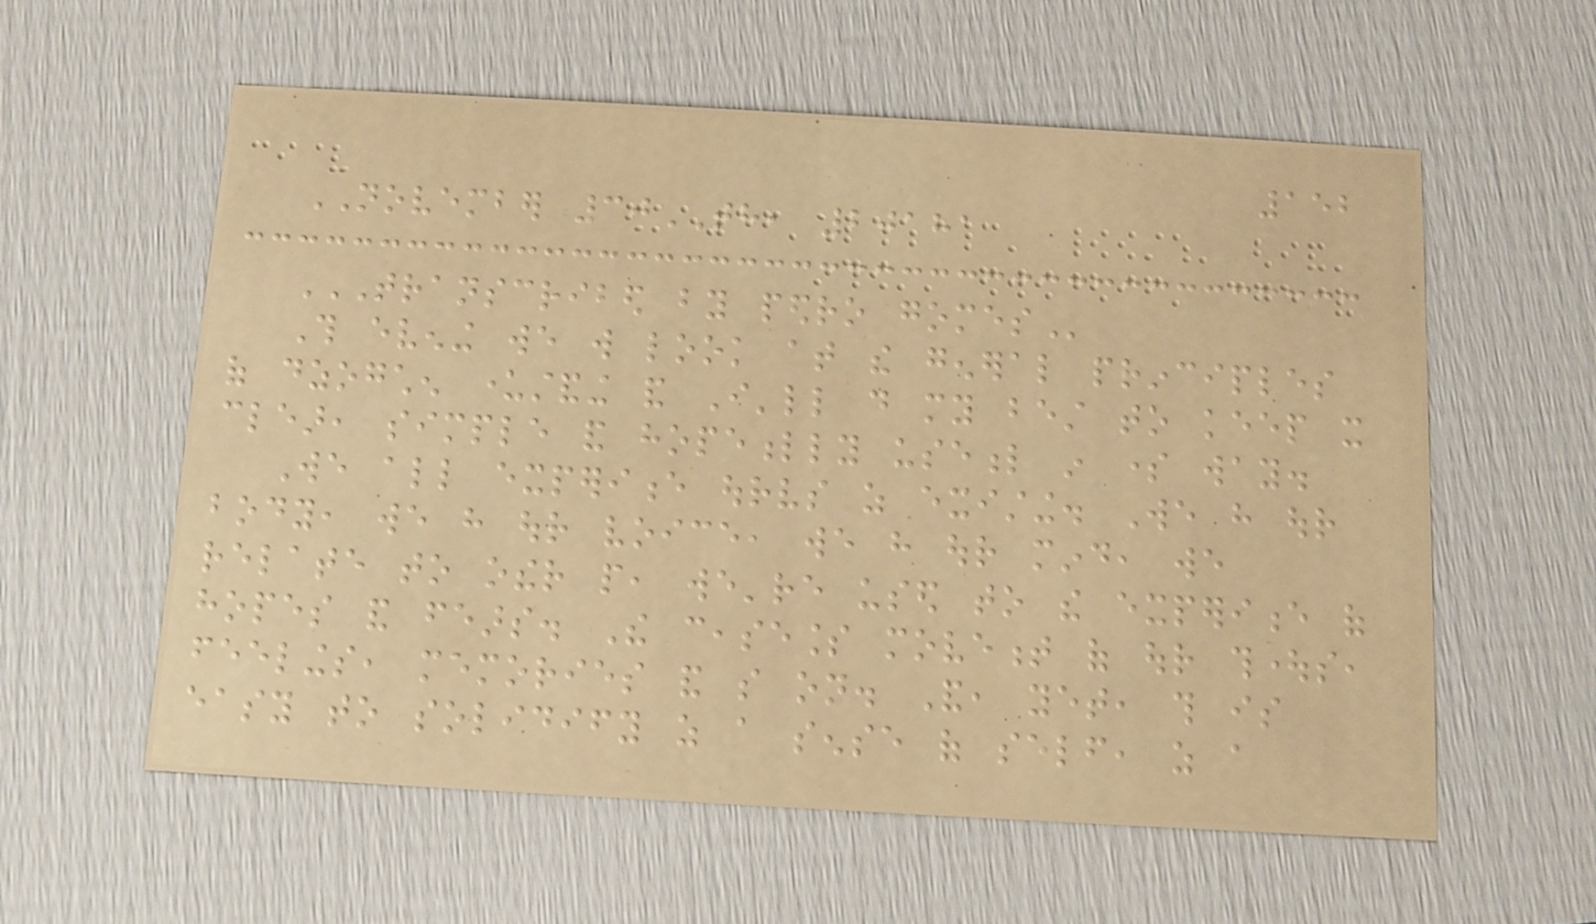152
NOVEMBER 30TH, 20181
TRANSCRIBED BY PEDRO GOMES
This evening we will look at the general principles
of dzogchen understanding and I'll do my best to keep it
clear, simple and hopefully useful in some way.
We all experience ourselves as existing. We have our
body, we have our voice, we have our mind, we
relate to other people, we're used to the experience of
hopes and fears. The ceaseless movement of our thoughts,
feelings, memories and so on. And, yet, this is
easy to solidify as a sense of self, as a
